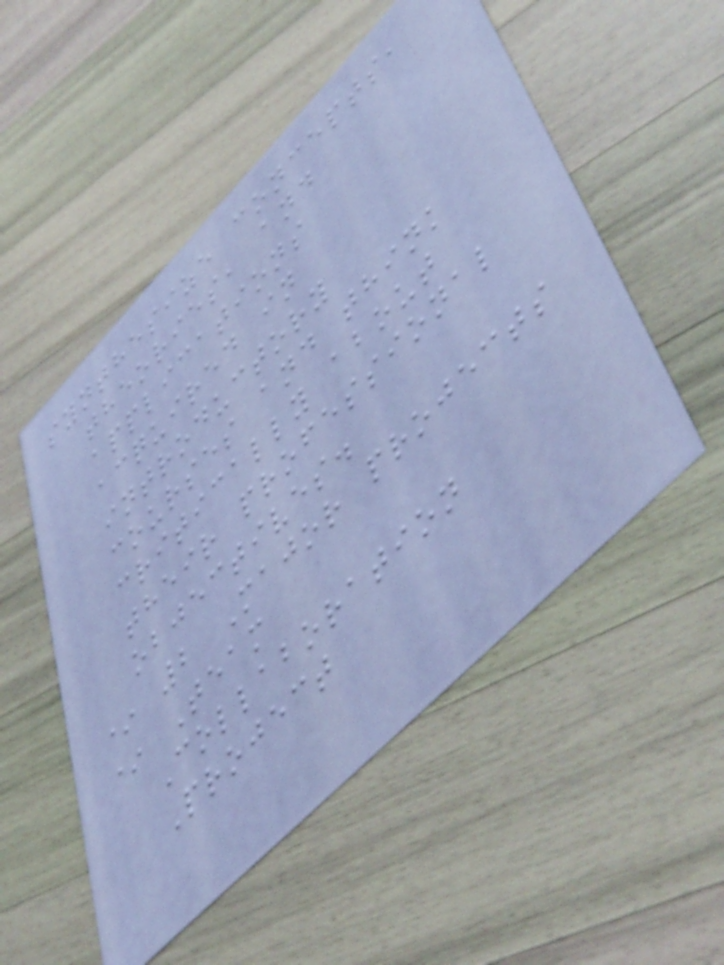synthesize concepts,
theories, and
applications
acquired in
introductory
courses and think
critically about
their professional
objectives.
* 2 Major projects
* Team
Collaboration
Project
